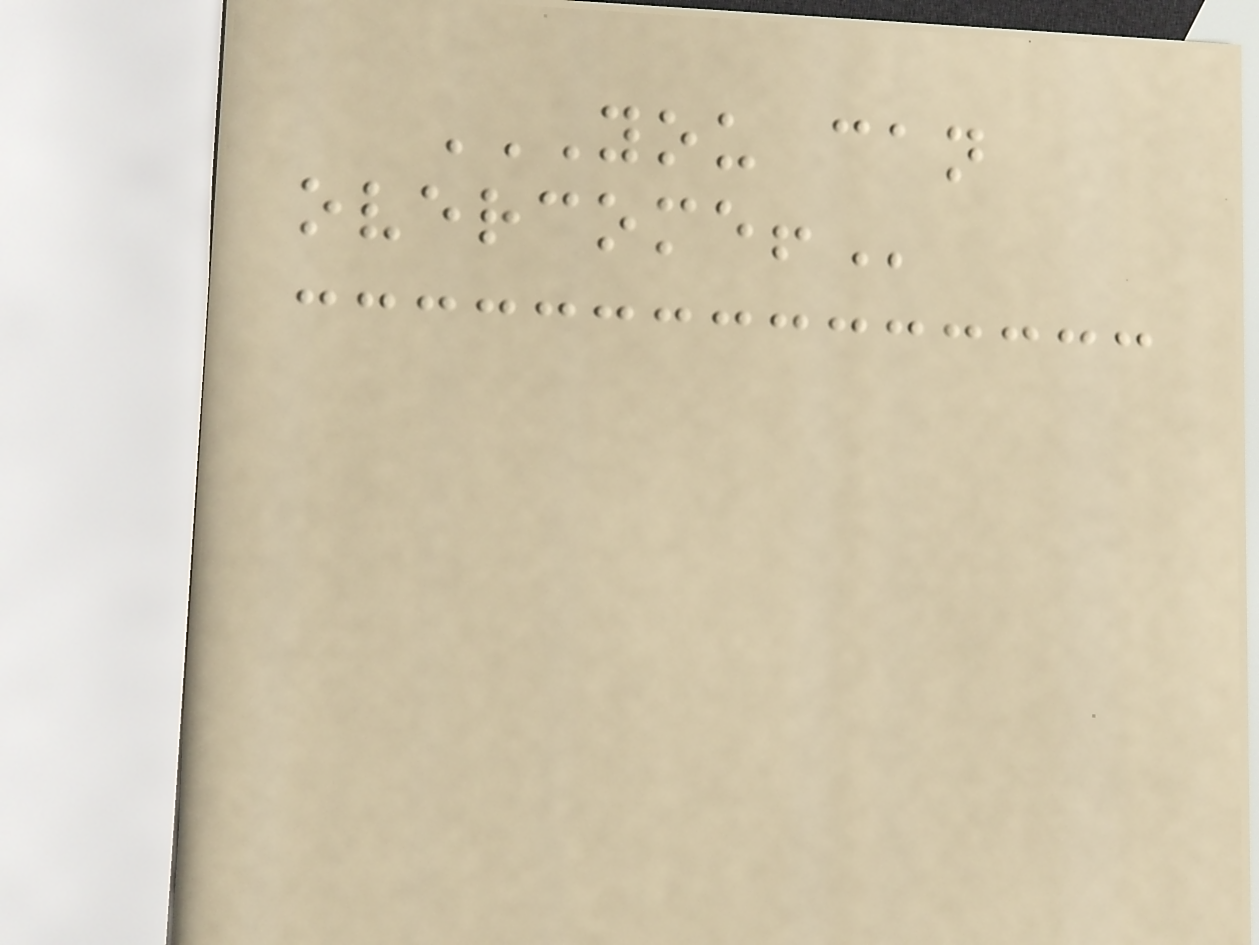YOU CAN
OVERCOME!
